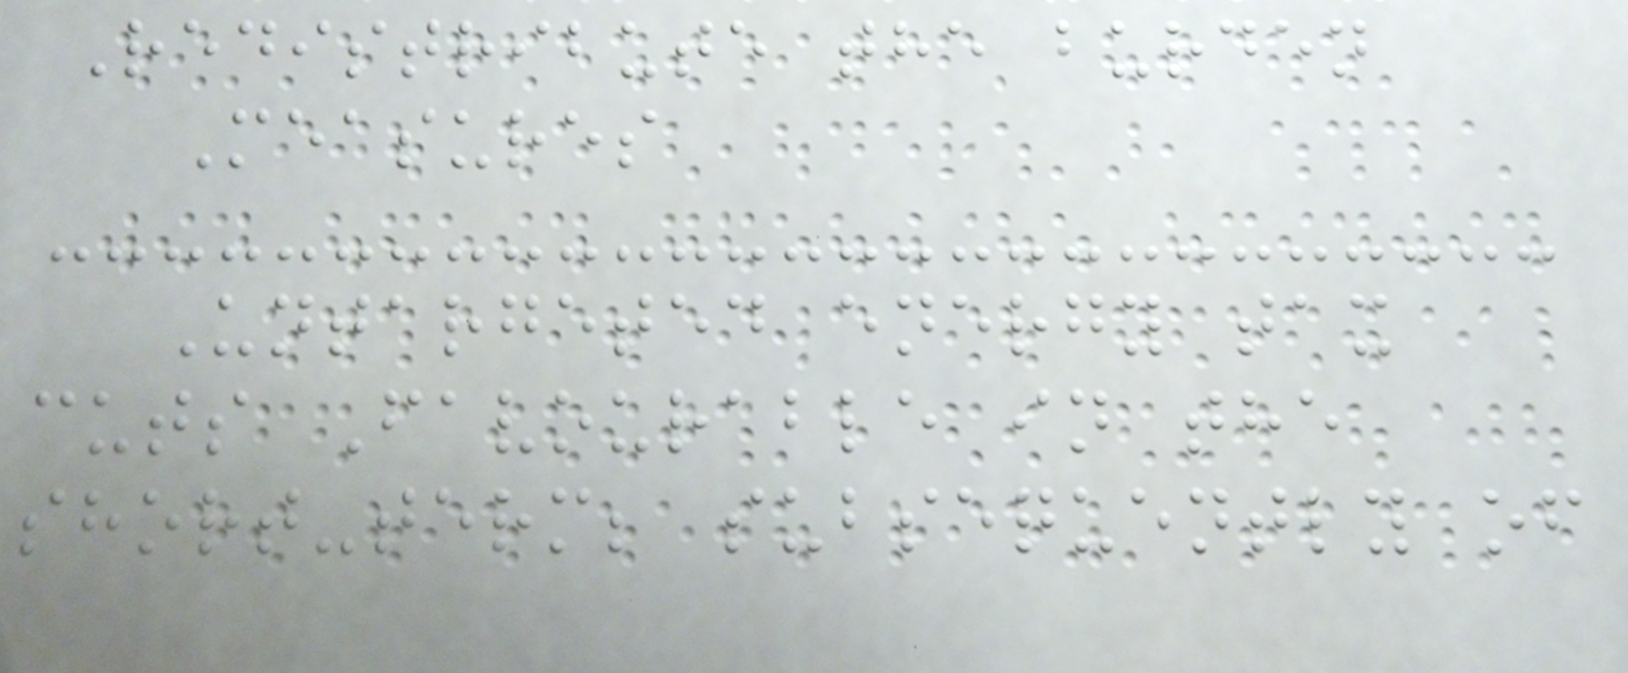Redistribute the burden
Measures
Untargeted energy tax
cuts Favourable in the
short-term; subsequently of
